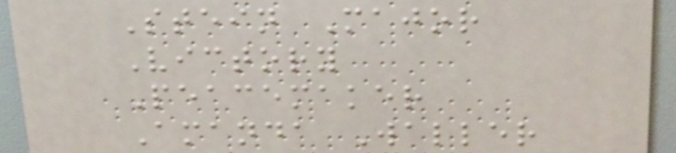Stein Major
Victory
Peacemaker
Amanda Waller
